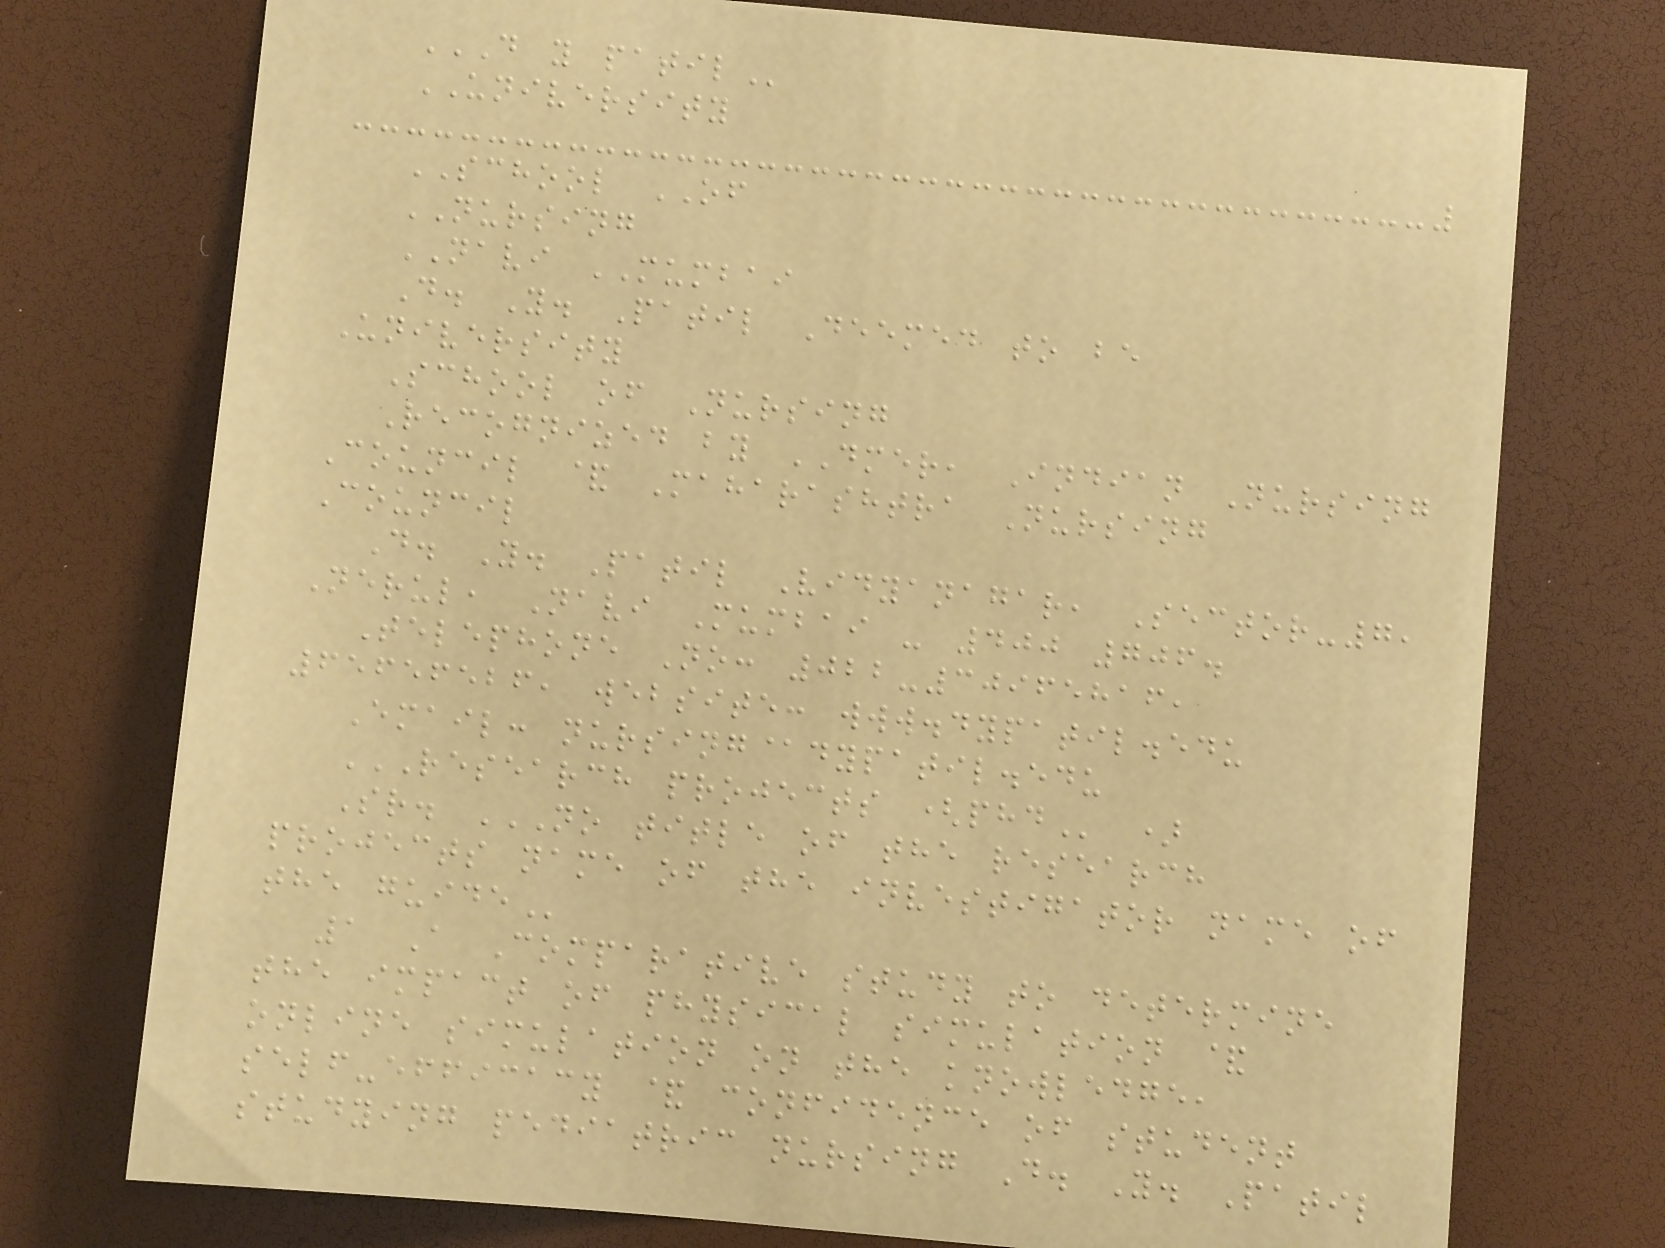D Y PATIL
UNIVERSITY
SCHOOL OF
NURSING
NAVI MUMBAI
D. Y. Patil Deemed to be
University
School of Nursing
Recognized by DMER, Indian Nursing
Council & Maharashtra Nursing
Council
D. Y. Patil Vidyanagar, Sector-7,
Nerul, Navi Mumbai - 400 706.
Telephone No: 022-30965816,
65656526, website: www.dypatil.edu
Email: nursing@dypatil.edu
RESEARCH PROJECTS (PHD )
Sr. NO TITLE OF THE RESEARCH
PROJECTS NAME OF THE INVESTIGATOR NAME OF
THE GUIDE
1 A Comparative study to determine
the impact of physical simulation &
online simulation on the knowledge,
self-efficacy & confidence of student
studying pediatric nursing D. Y. Patil
